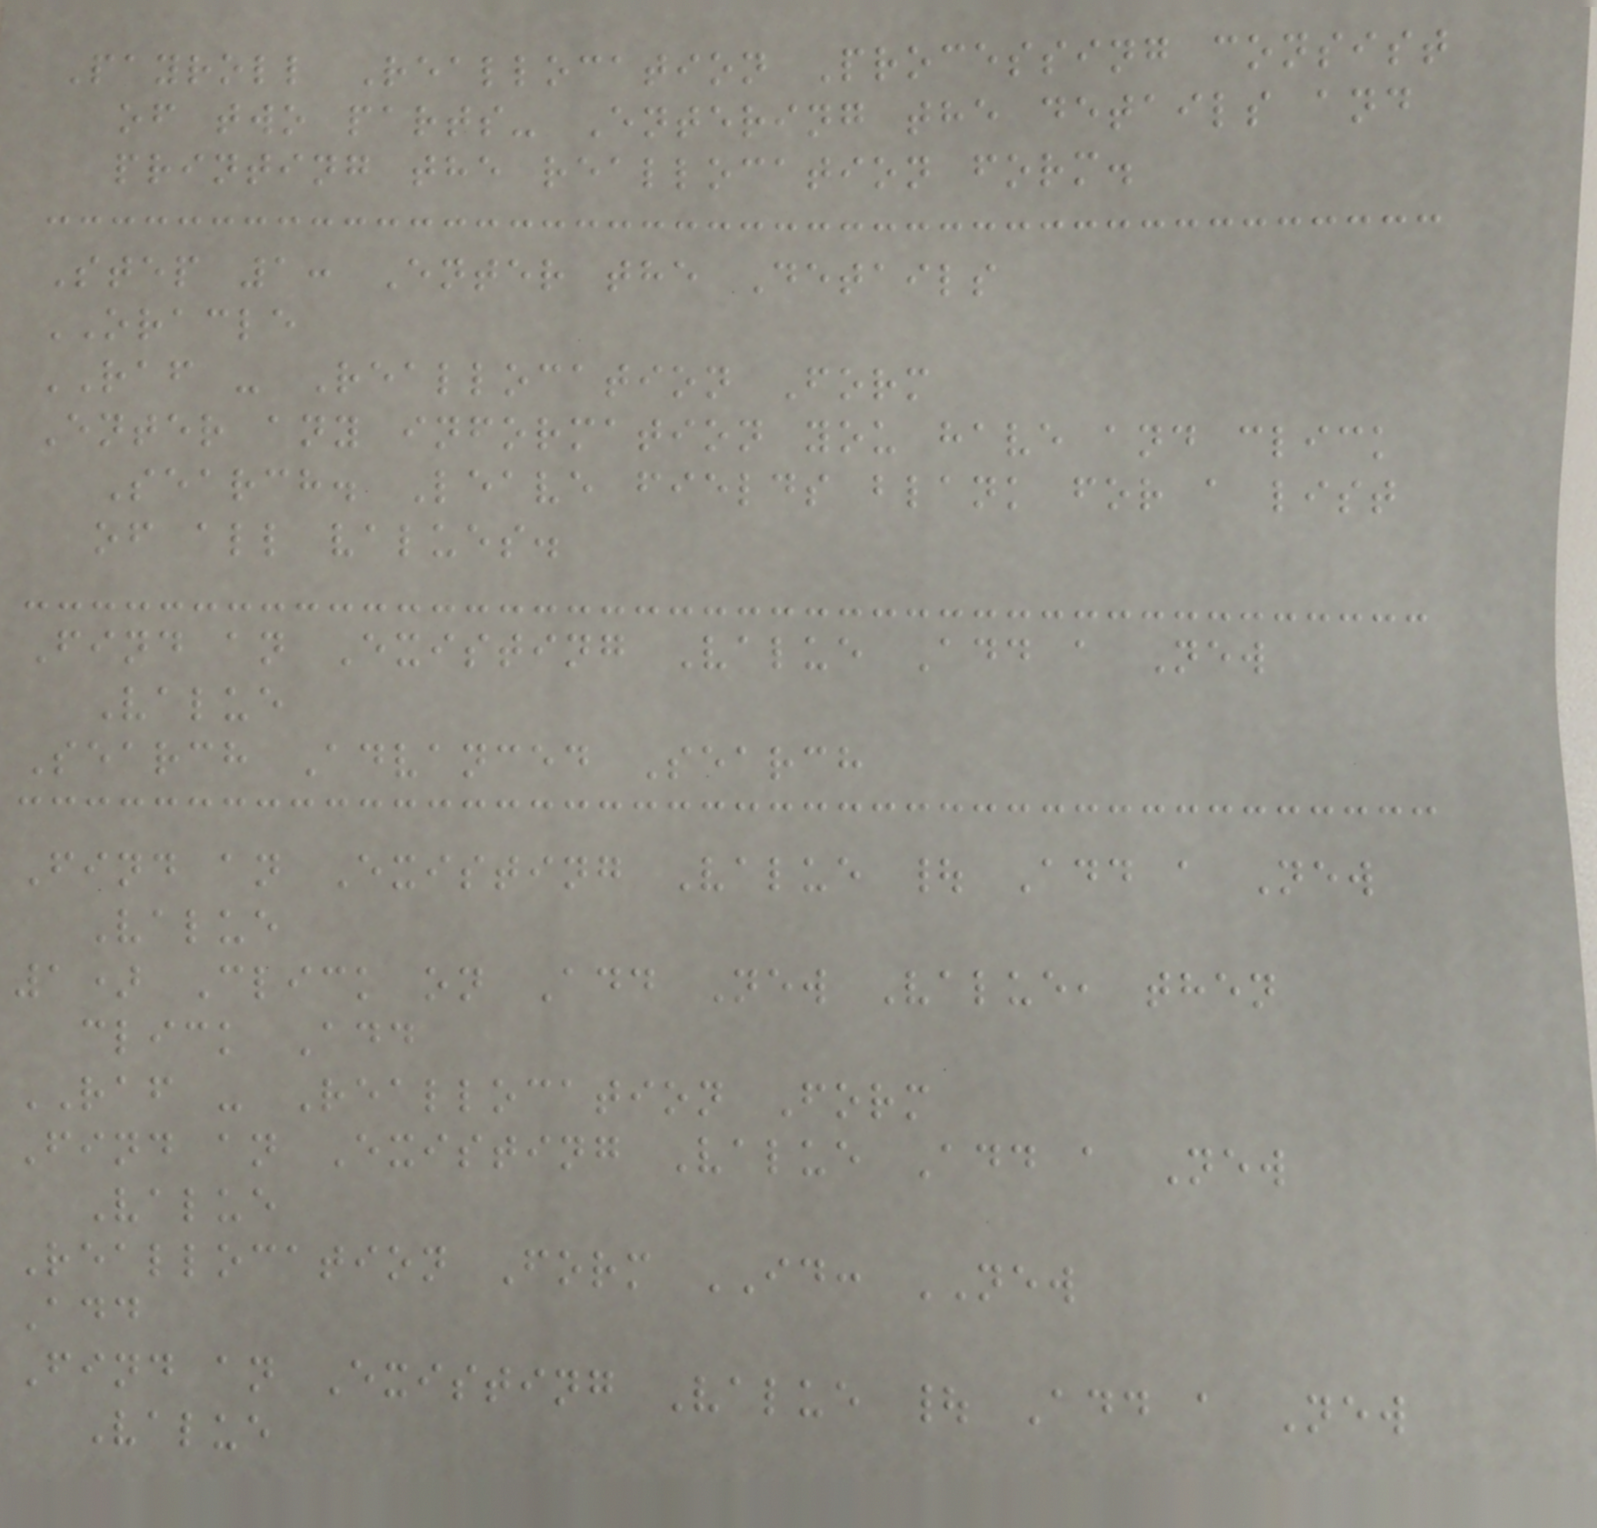Payroll Reallocation Processing consist
of two parts- Entering the details and
printing the reallocation form.
Step 1: Enter the Details
ORACLE
RAF - Reallocation Form
Enter any information you have and click
Search. Leave fields blank for a list
of all values.
Find an Existing Value Add a New
Value
Search Advanced Search
Find an Existing Value | Add a New
Value
1) Click on Add New Value, then
click Add
RAF - Reallocation Form
Find an Existing Value Add a New
Value
Reallocation Form ID: NEW
Add
Find an Existing Value | Add a New
Value
